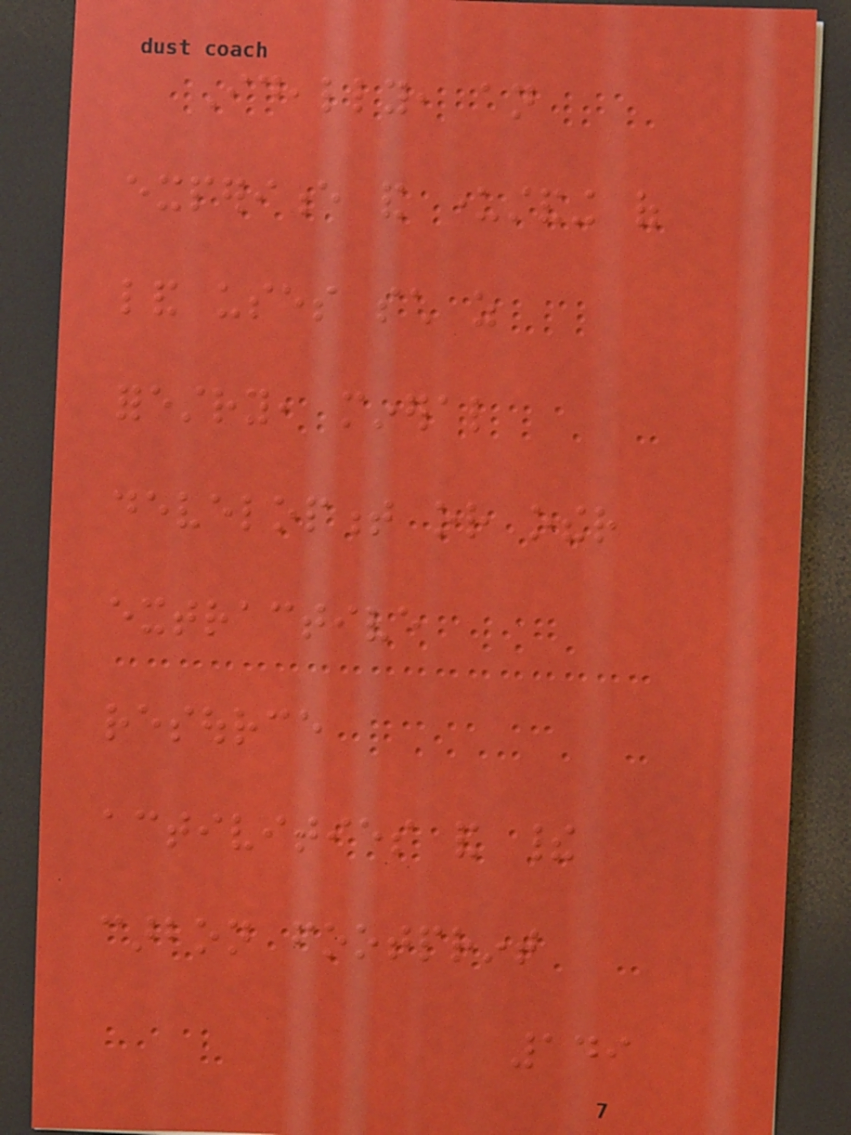Ideally, an
experience and understanding of
land uses such as
forestry, mineral
development or other
extractive
resource
activities and their
carbon footprint
149
